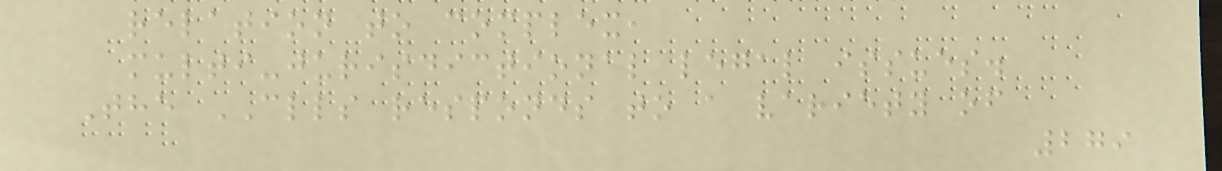relation to complex,
multi-jurisdictional legal issues.
The CLLS responds to a variety of
279
